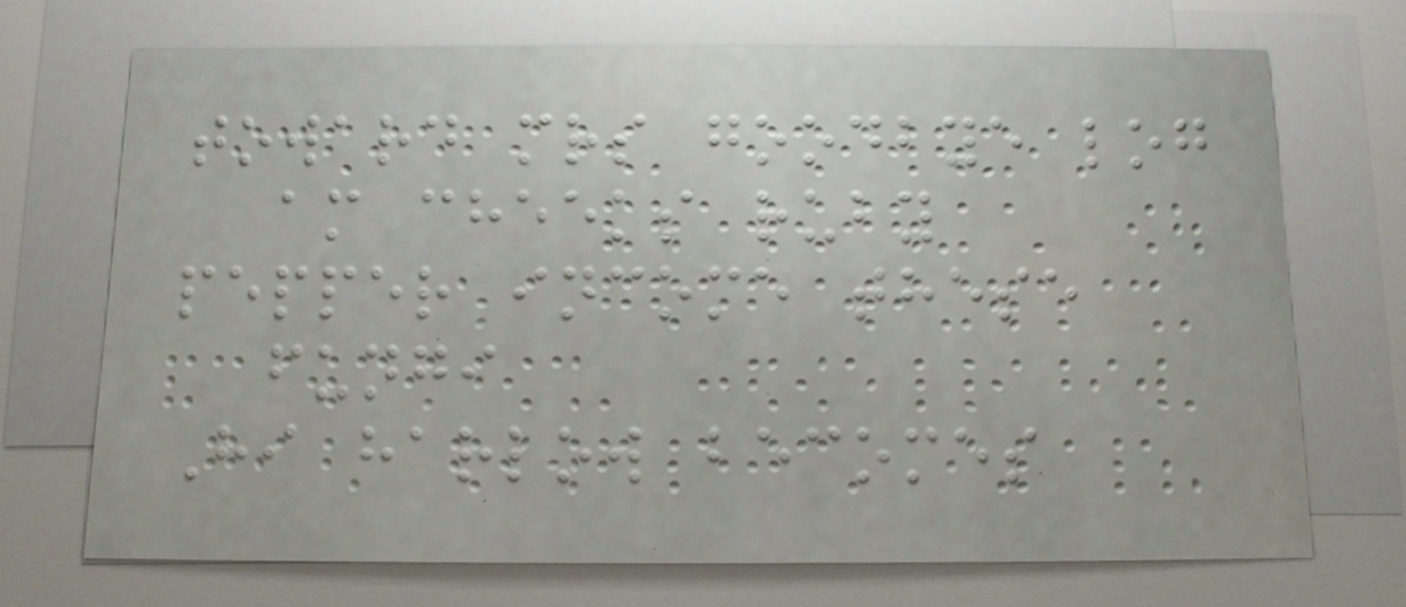toward mrs goodbye log
am cheeks ruby
pepper income these
fungi
Hi harlow becomes
